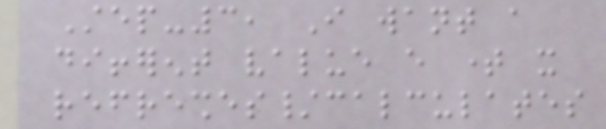Step-3, I want a
different value every time it
refreshes/calculates
